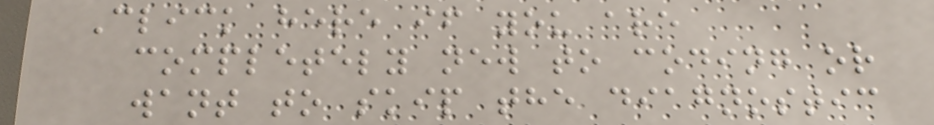Click here if you are
completely new to coding or
want to skip the diagnostic
